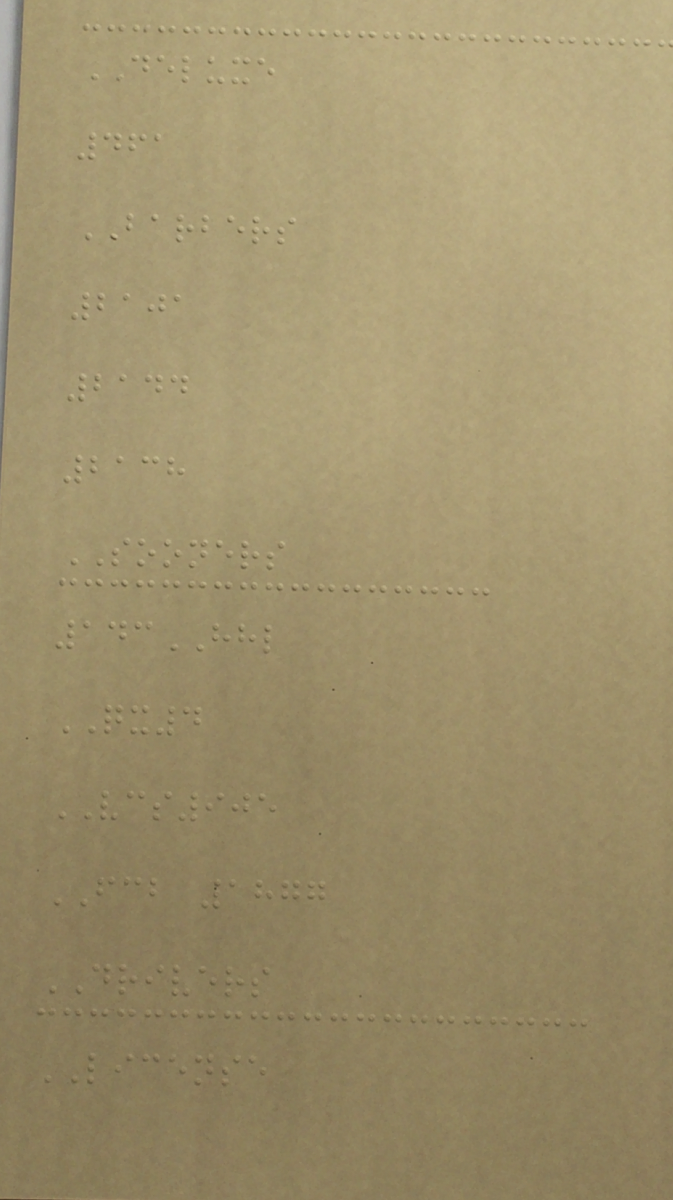DELUXE
461
BARBERS
2101
2144
2138
SOONERS
143HHL
QX4
VCS905
FCB 1877
DRIVERS
LICENSE
